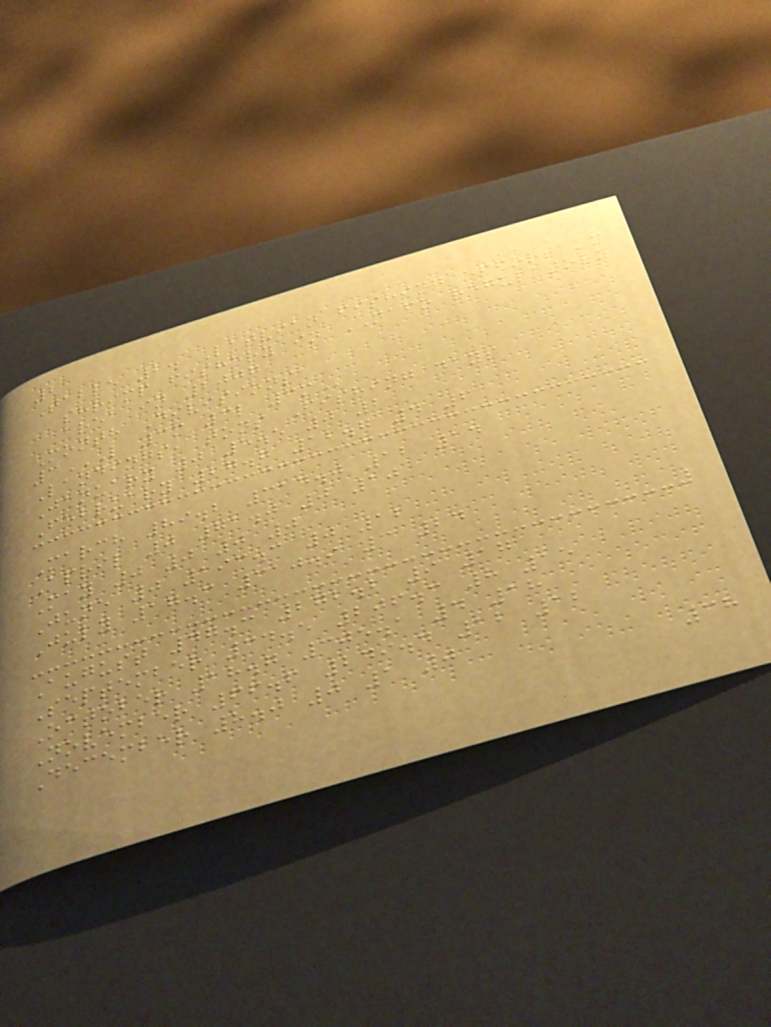2
Table 2. Latvian fishing effort on
shrimp fishery in NAFO regulatory
area in 2007
Month Divisions
3L 3M 3L 3M
Landings, tons Fishing days
January 0 5.5 0 2
February 27.7 12.7 4 6
March 89.2 314.0 12 14
April 0 71.0 0 10
May 0 0 0 0
June 0 193.3 0 12
July 17.3 310.9 3 24
August 47.3 272.2 9 17
September 34.5 206.3 8 15
October 18.7 305.1 4 18
November 66.6 249.4 12 12
December 8.0 0 1 0
38
